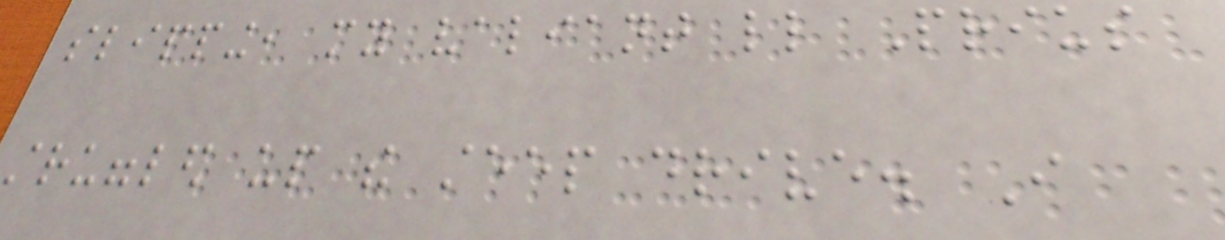slipping, my valiant little Prius
struggled up the steep drive. I
